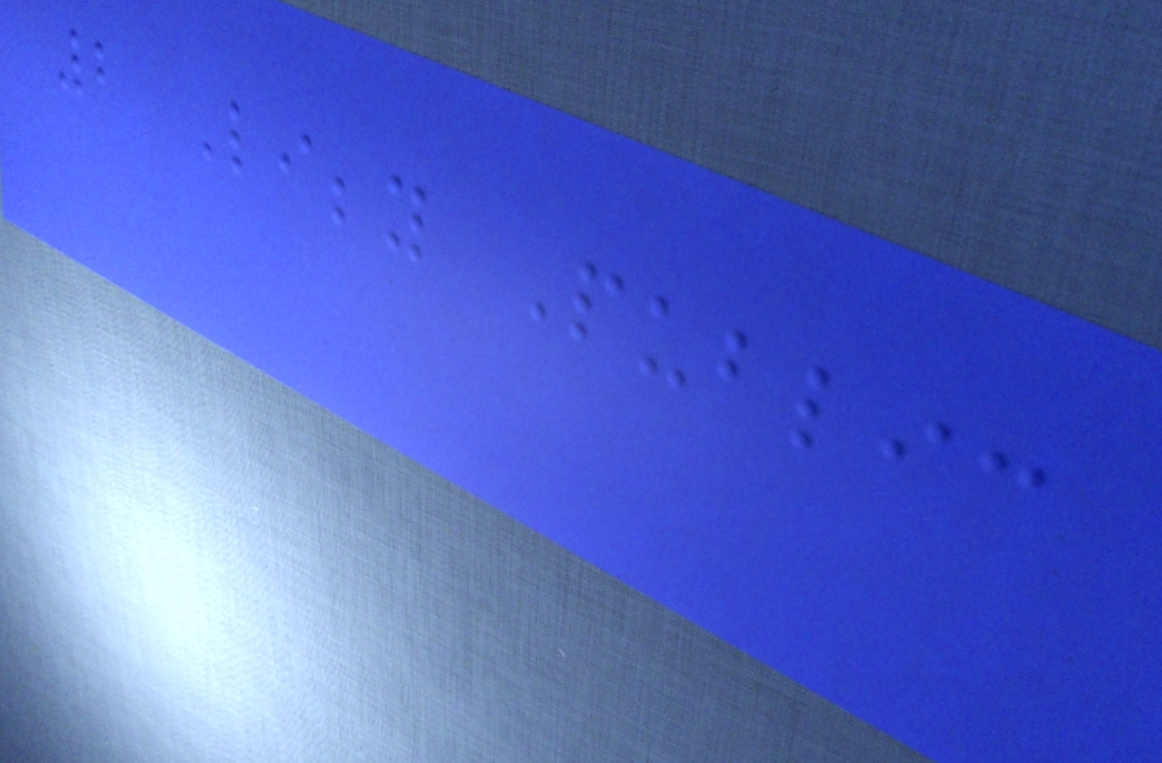2 Libby Public
